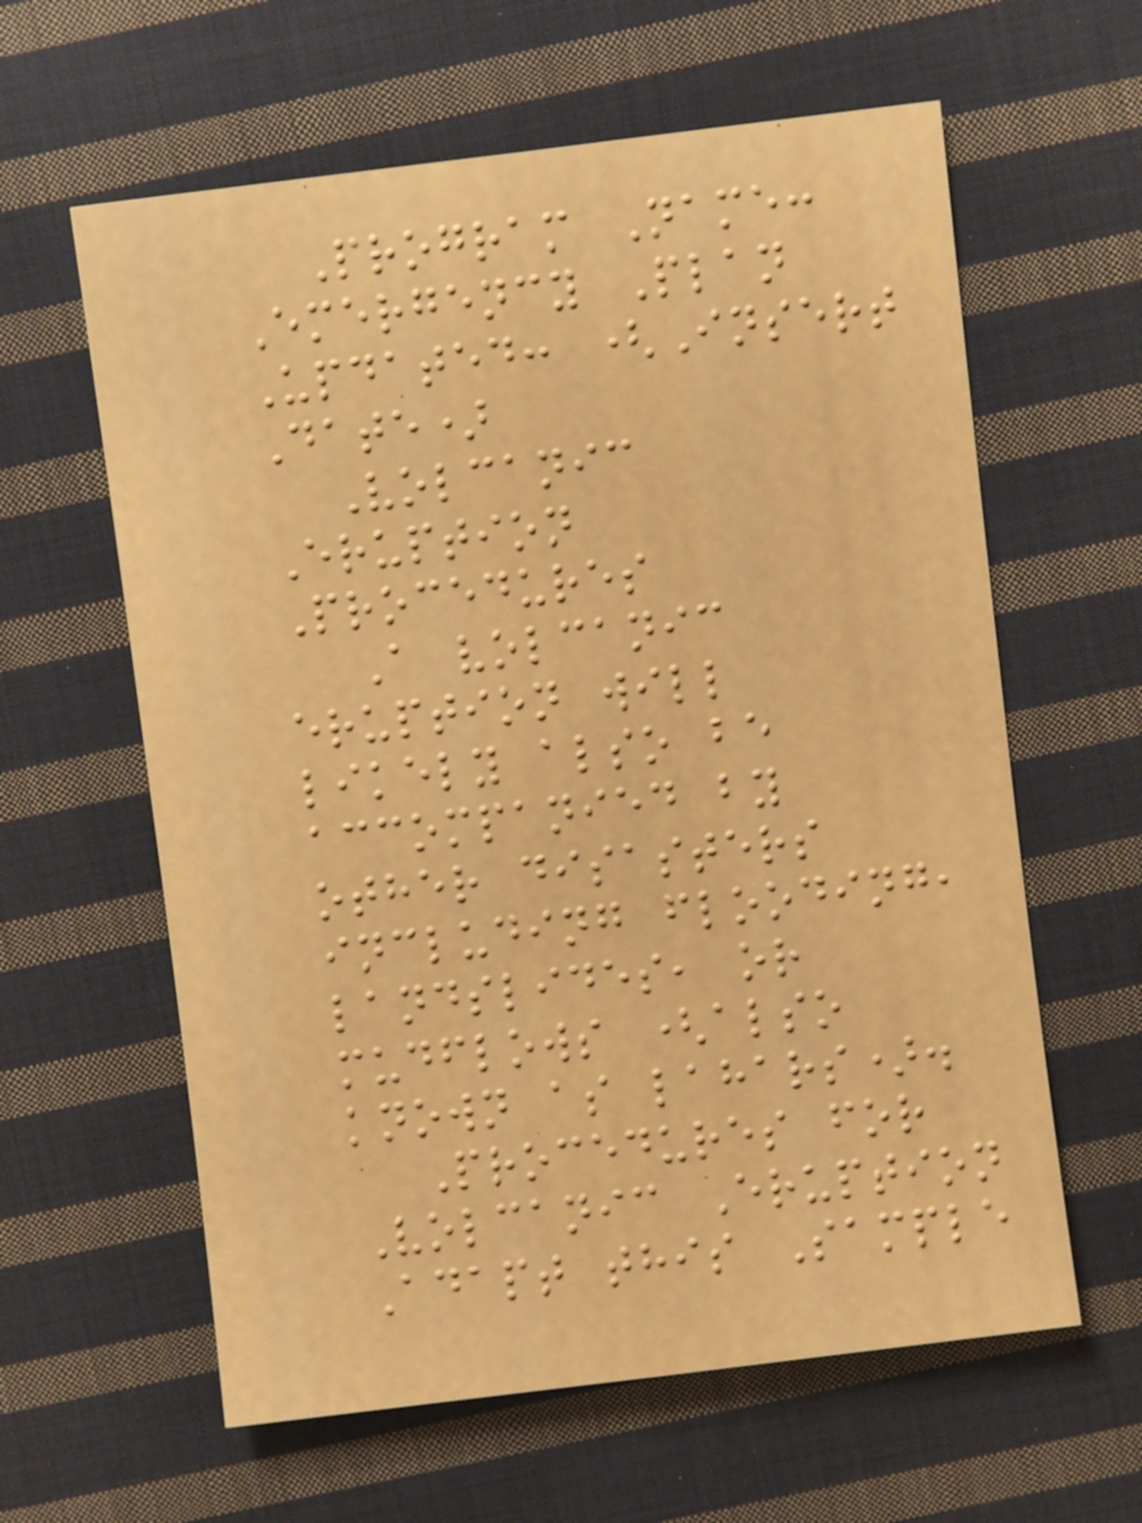Program Name:
Emergency Plan
Updated: (Insert
Date)
Volcanic
Eruption
Procedures
A volcanic
eruption will
likely also be
accompanied by
other disasters
including flooding,
landslides, or
mudflows (also
known as lahars).
Procedures for
Volcanic Eruption
Adapt this Sample
